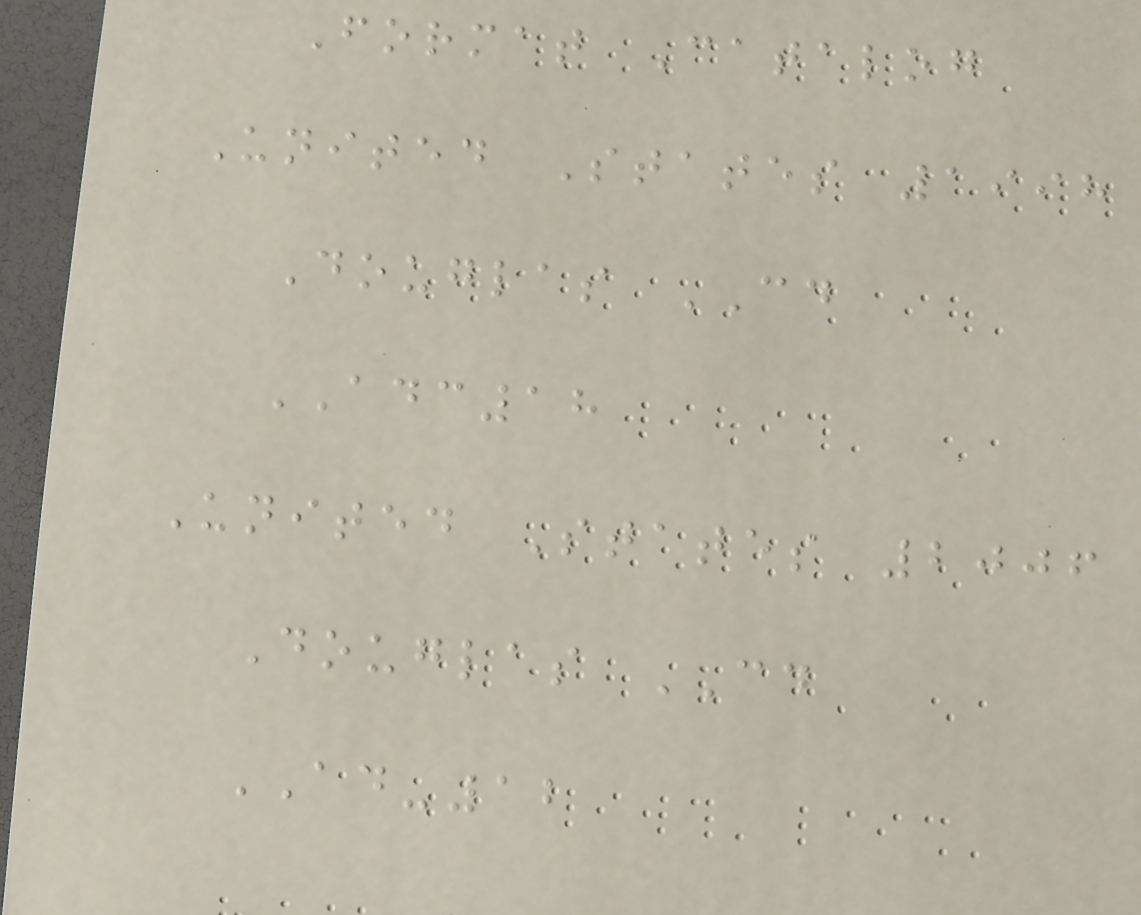Format Catalog
United States 1998
Douglas CD
ADC18
United States 2006
Douglas CD
AD-12
